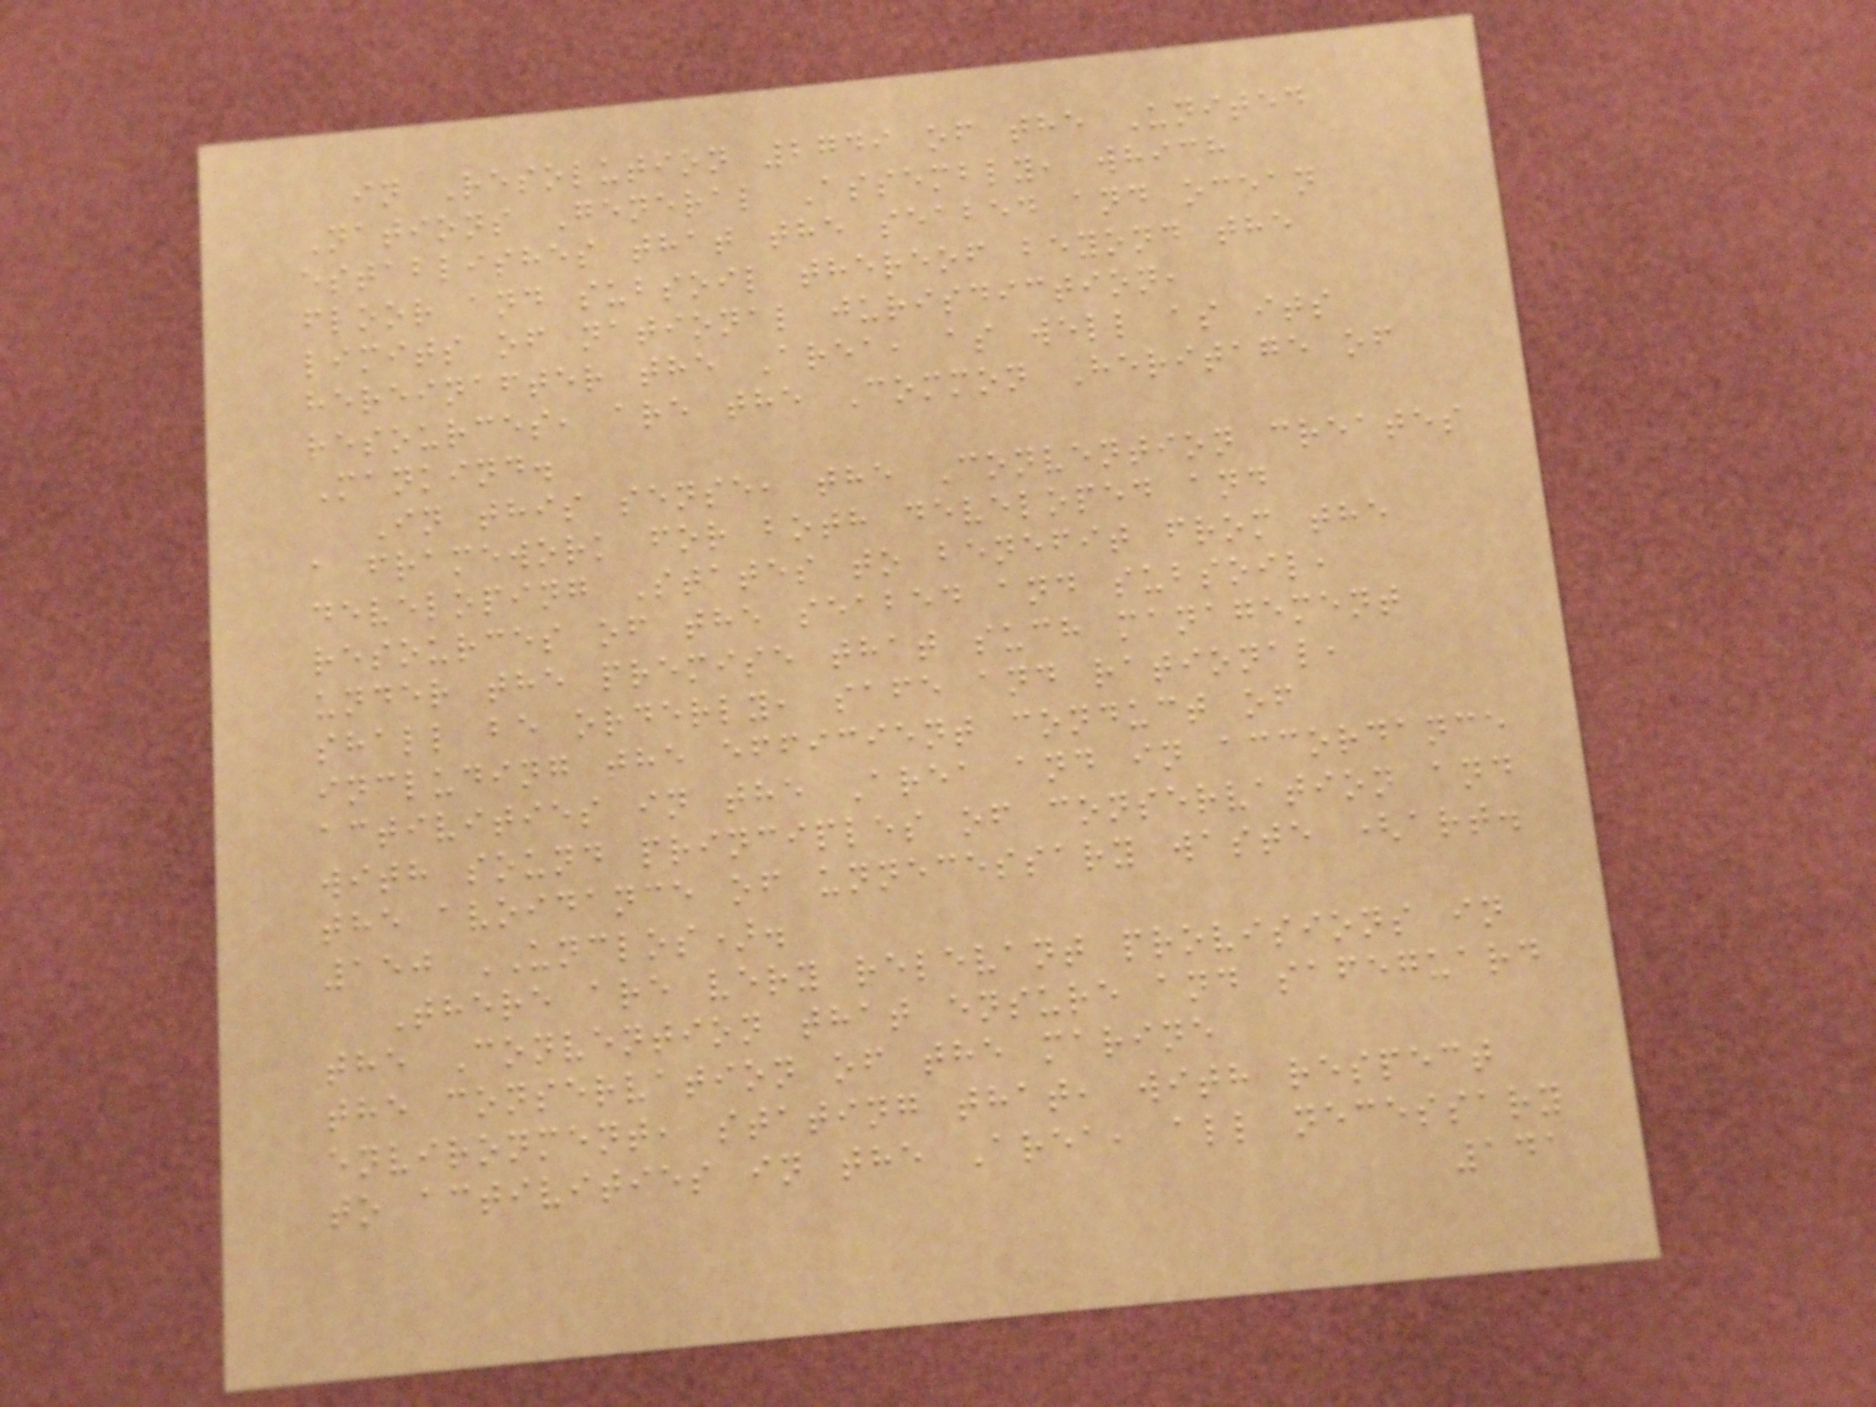in Resolution 2749 of the United
Nations General Assembly, which
establishes that the seabed and ocean
floor and subsoil thereof beyond the
limits of national jurisdiction,
hereinafter the Area, as well as its
resources, are the Common Heritage of
Mankind.
In this sense, the Convention creates
a framework for both developed and
developing States to benefit from the
resources of the seabed and subsoil,
under the premise that such management
shall be orderly, safe and rational,
including the efficient conduct of
activities in the Area and in accordance
with sound principles of conservation and
the avoidance of unnecessary waste (art.
150 UNCLOS).
There are very relevant provisions in
the Convention that ensure and safeguard
the conservation of the marine
environment, stating that, with respect
to activities in the Area, all necessary
141
